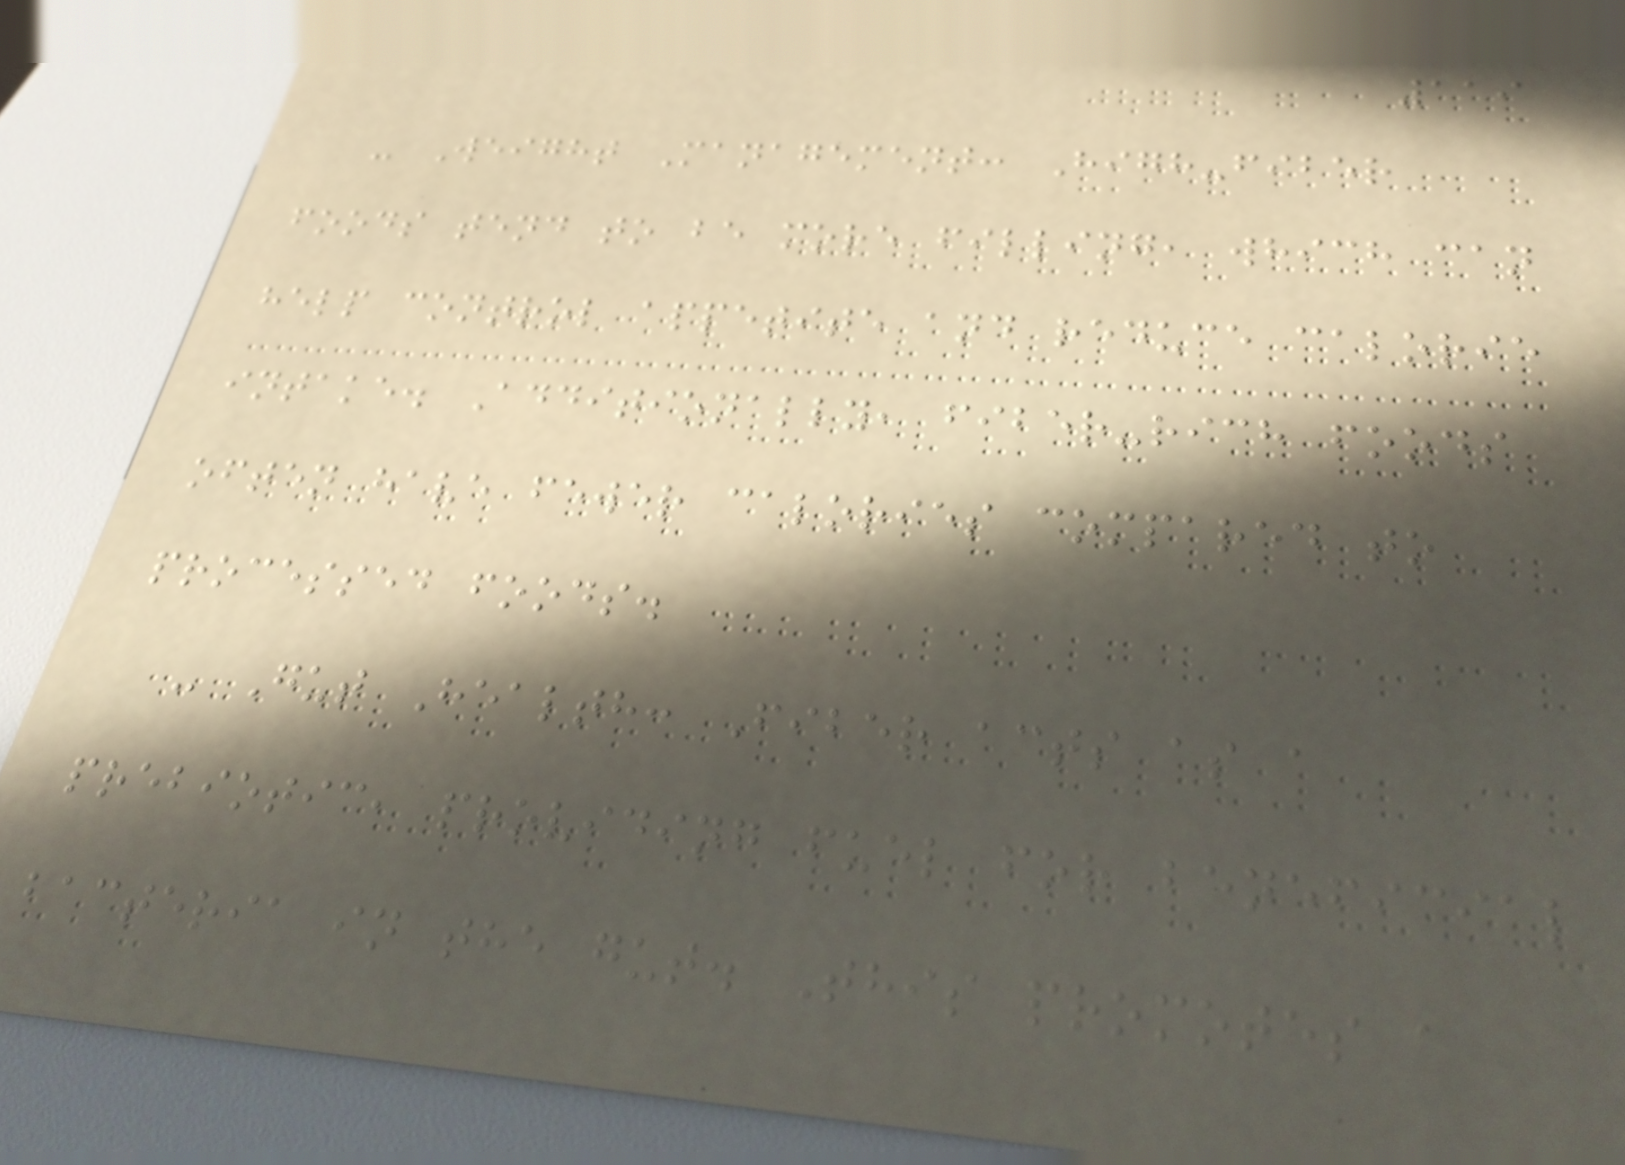119
- Weight Management: High-fiber
foods tend to be more filling, which can
help control appetite and reduce calorie
intake. Additionally, fiber-rich foods
often have fewer calories compared to
processed foods.
- Gut Health: Fiber acts as a
prebiotic, providing fuel for beneficial
bacteria in the gut. This promotes a
